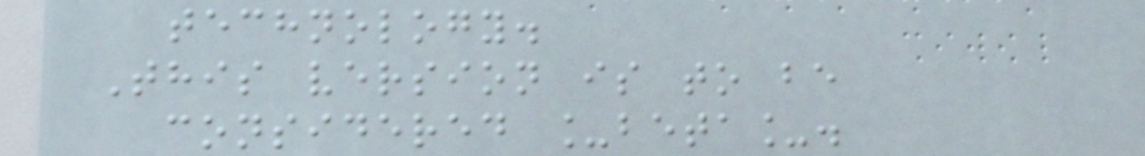technology.
This version is to be
considered _beta_.
